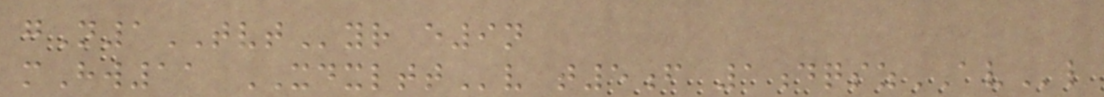gN1TVTyr e9n
mHw11 XDXLTTv t5f 1dqszAVl
